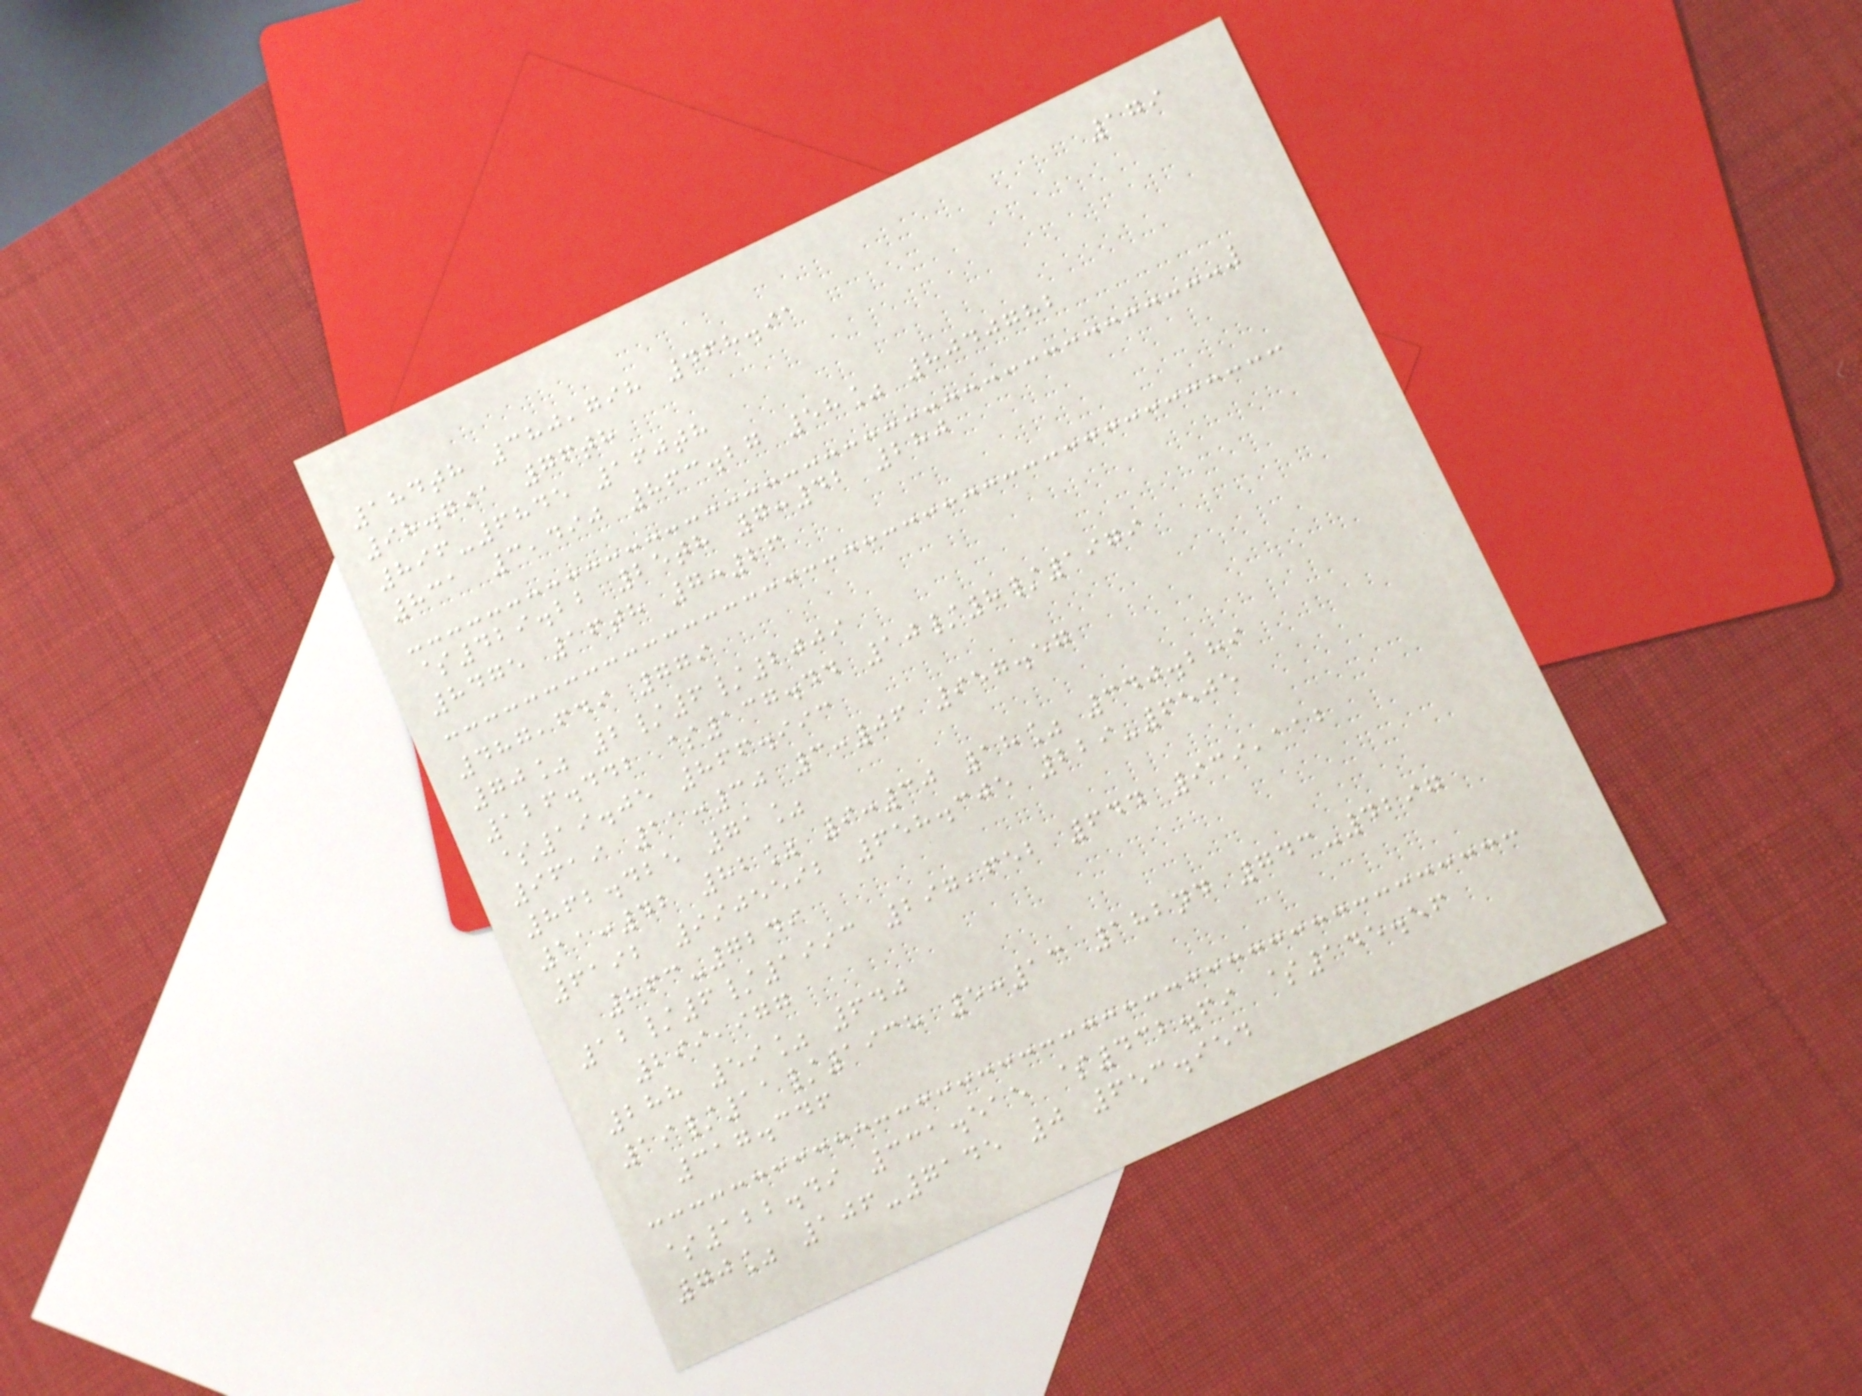179
184th 380,798 468.91
98.791 76th
896-6845 160th
831 3,490 863.27 58% 8040782
$429.22 25th 7:42 280
8475 16th 7:26
487,649 779
70% 2/6/2009
126.442 $137.44 10/8/1979
$19.05 866.993
9619 11:30 3:06 957.57
862.425 71%
11:42 82% 9:30 18% 340.289
6192 9905592 658.305 229-6505
863-7249
12/6/1993 297,652 644 939,112
299,977
288 59% 640
19/11/1938 5:13 182nd 743-4297
317.346
$122.49 331.515 $432.69 $145.56
70% 106-7145 0 653.954
